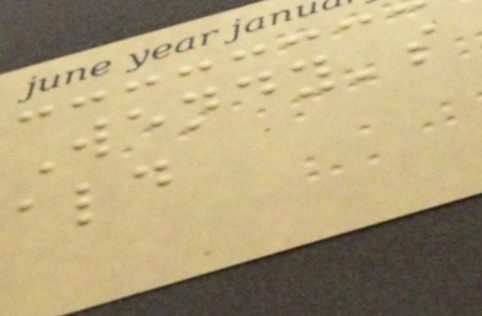Wendy's
ald
